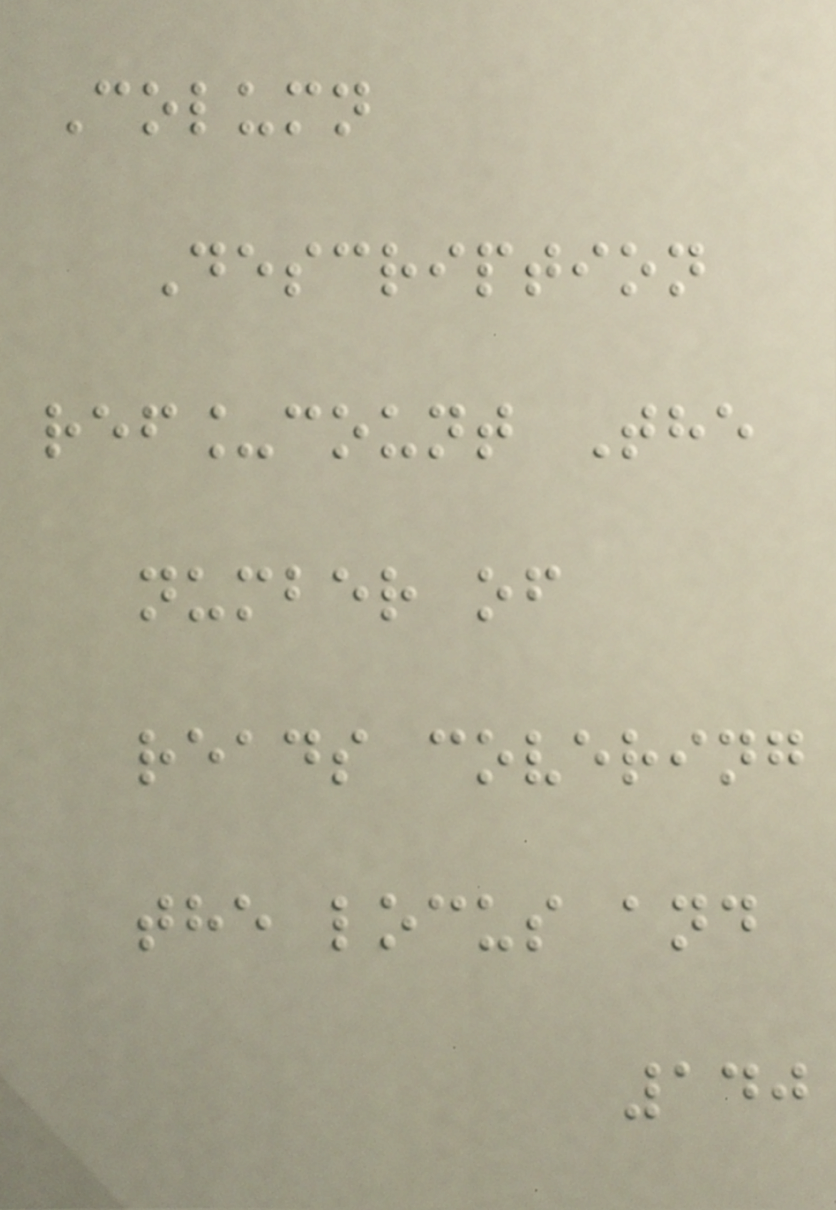Column
Description
ref_count The
number of
reads covering
the locus and
140
